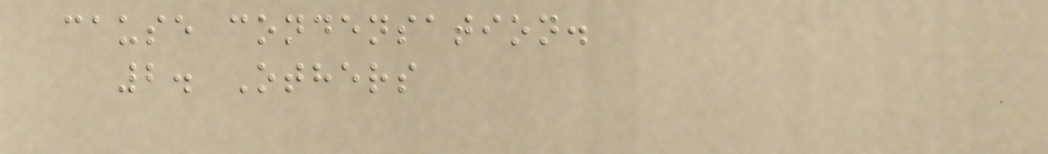cause condensation.
2. Others
